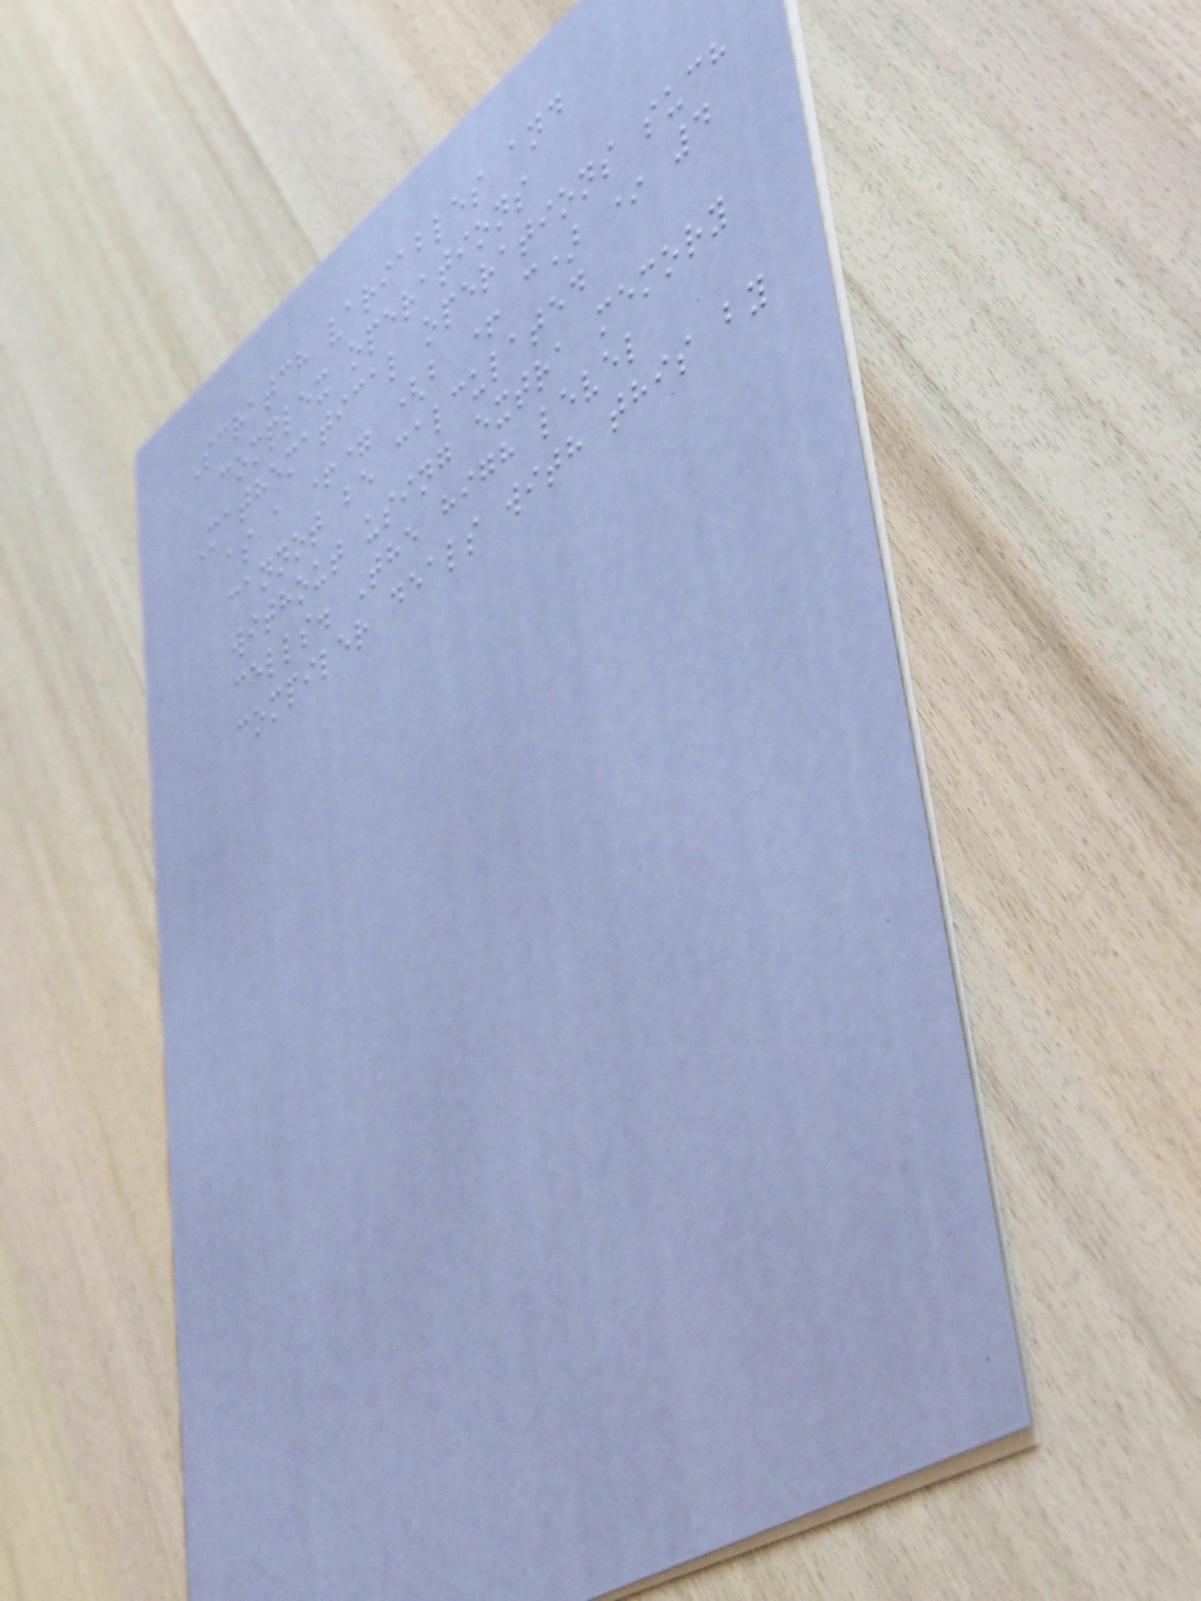Scratch variables and
complex operations
Mathematical operations such
as a += (b + c) * 4
cannot be calculated
without using extra memory
cells. The high level
compiler deals with this by
